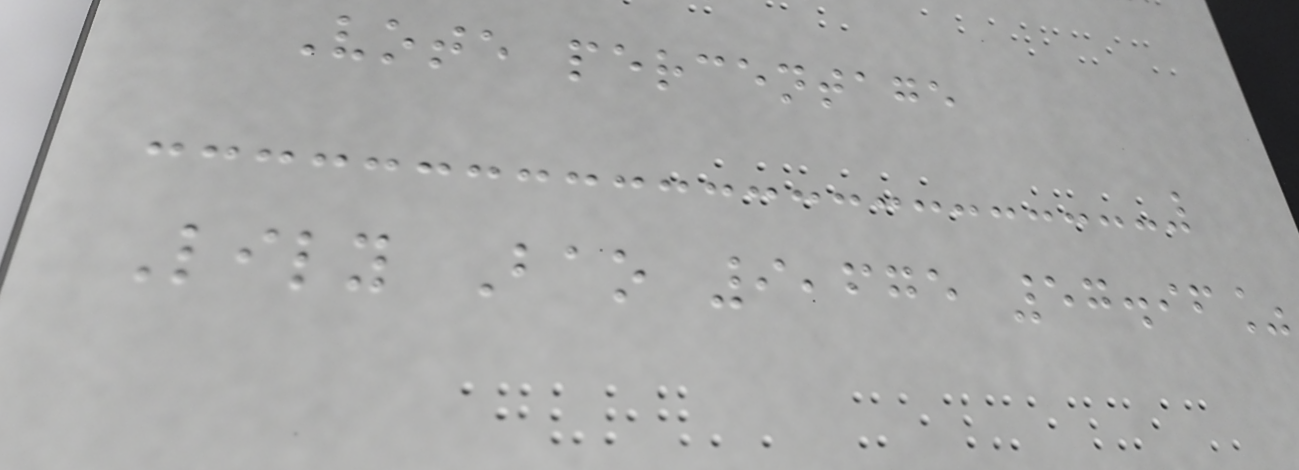Vote percentage
Lily Bao 9,675 57.96%
